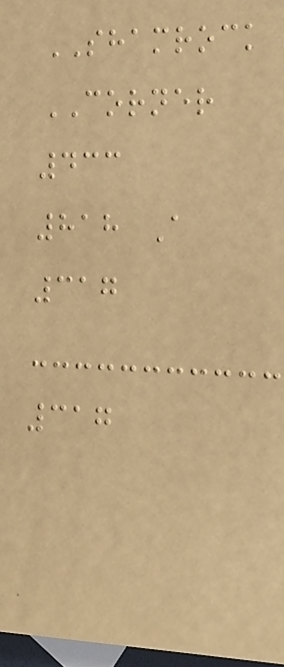SHAMROCK
CORNER
433
818 A
317
317
